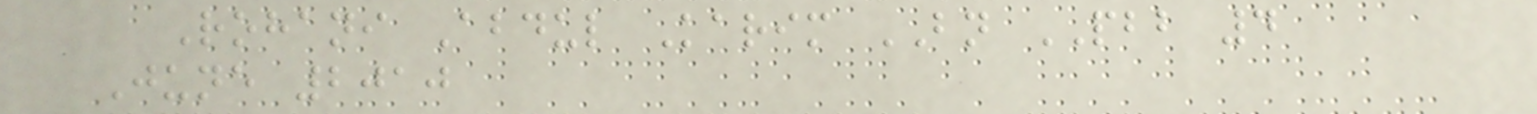Rohani Abdul Karim BN PBB 4
June 2010
